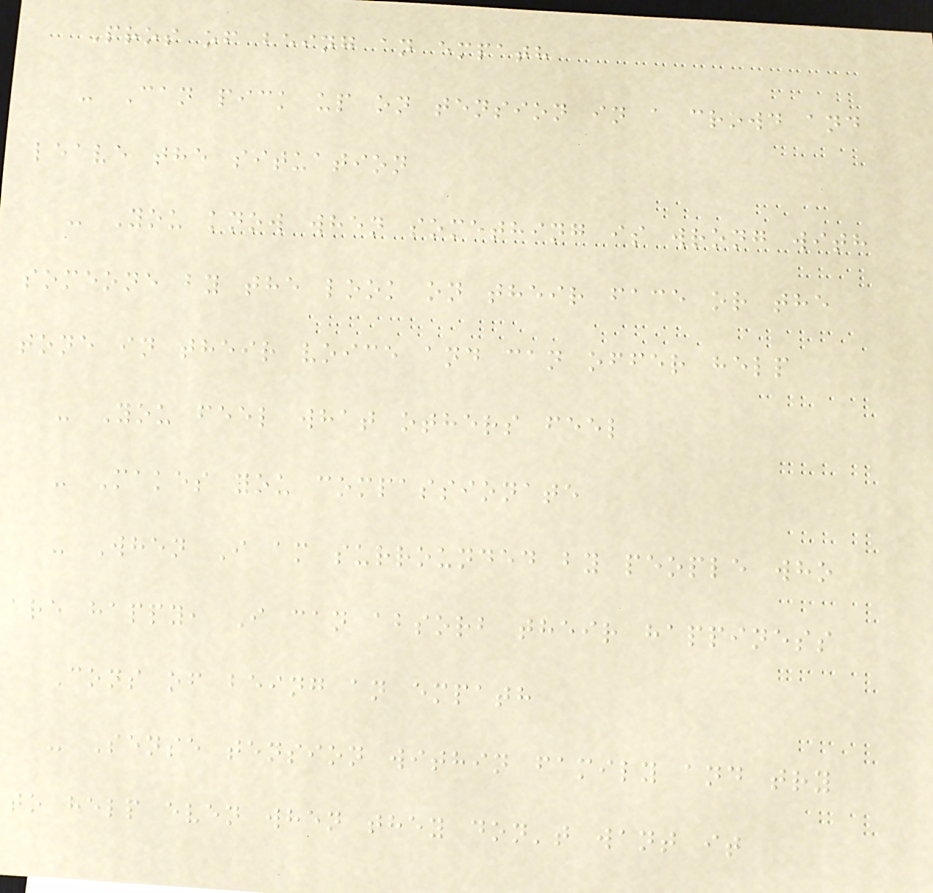Pros of being an empath
- Can pick up on tension in a crowd and
leave the situation
- You know when something is wrong with
someone by the look on their face or the
tone in their voice and can offer help
- You feel what others feel
- Makes you compassionate
- When I am surrounded by people who
are happy, I can absorb their happiness
Cons of being an empath
- Sense tension within family and try
to help even when they don't want it
